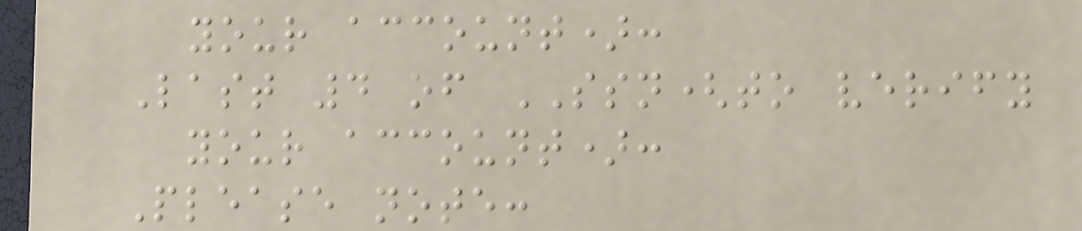your account):
Last 4 of SSN(to verify
your account):
Please note:
